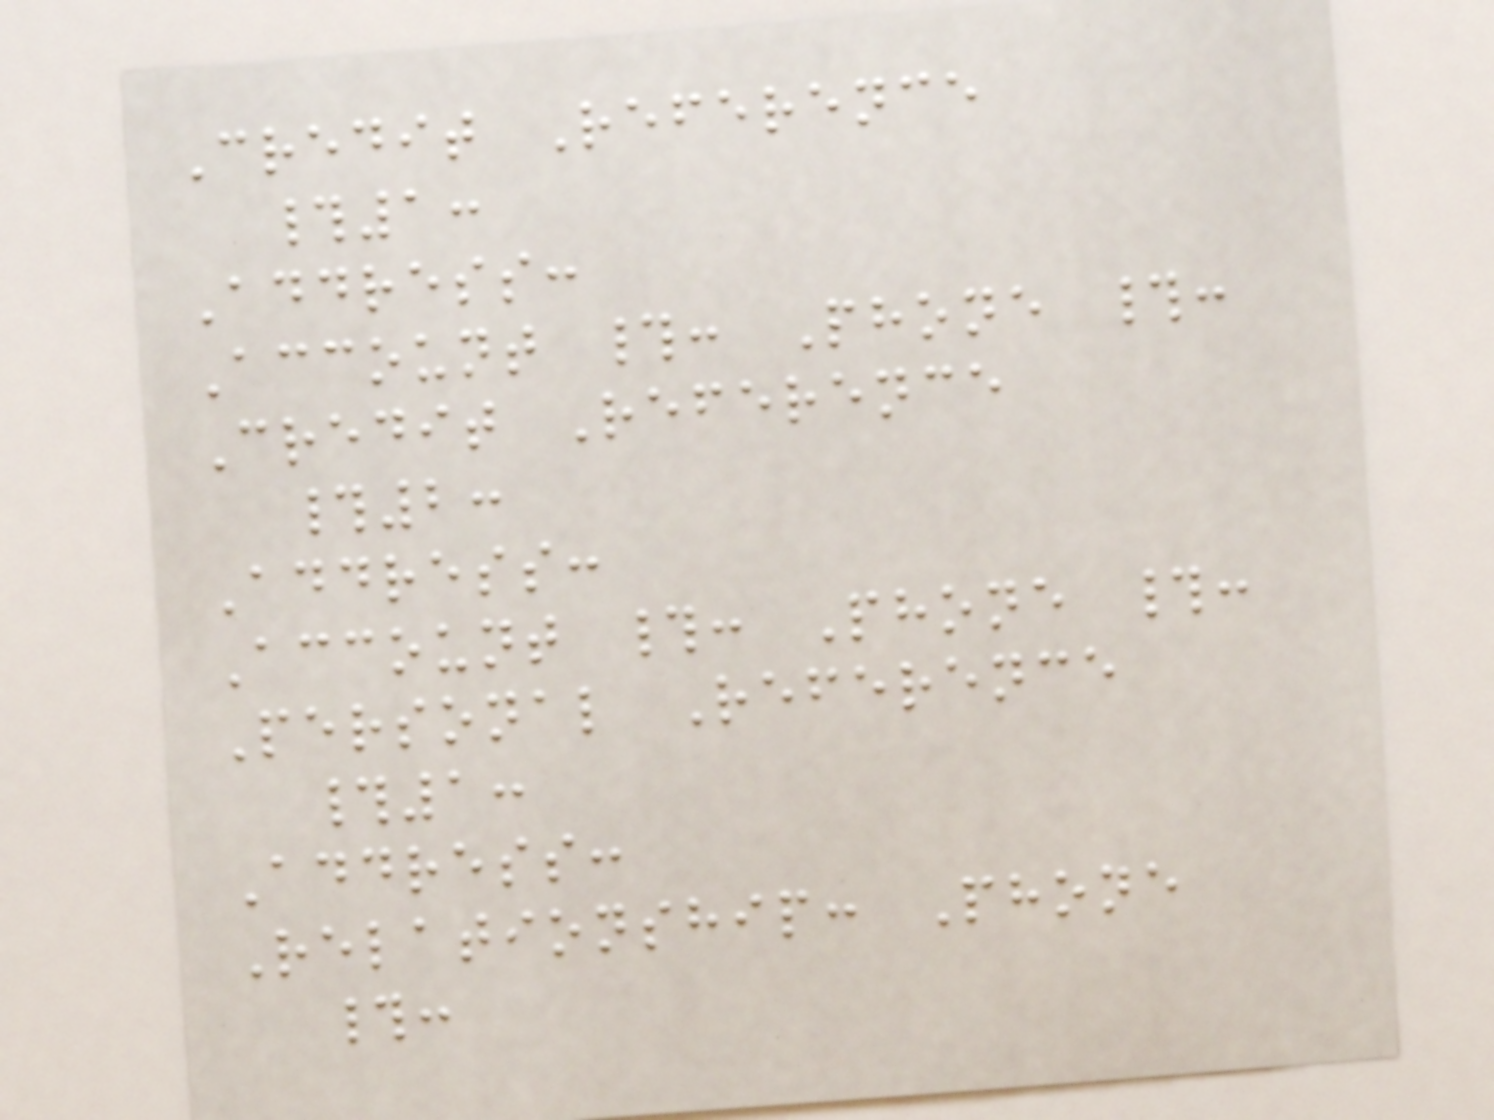Credit Reference
#1:
Address:
Account #: Phone #:
Credit Reference
#2:
Address:
Account #: Phone #:
Personal Reference
#1:
Address:
Relationship: Phone
#:
